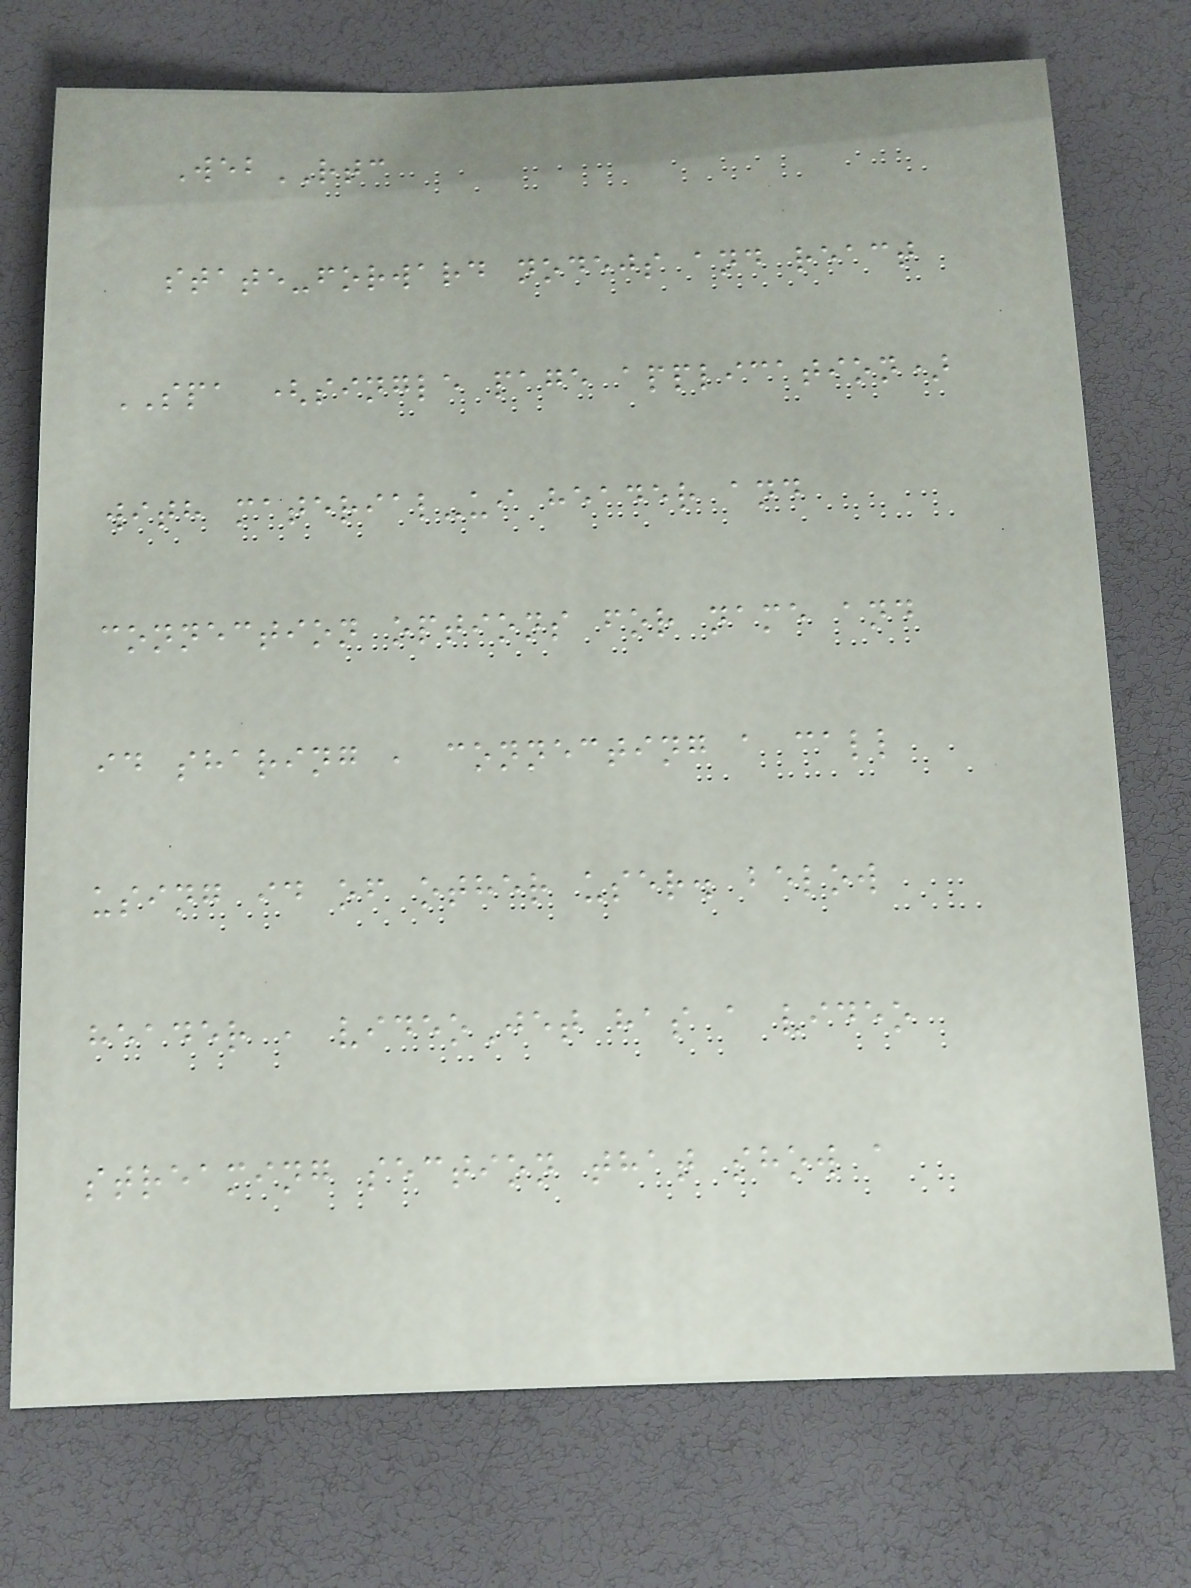WebRTC
state-forward nodejs and react
SPA (single page application)
with material-ui header and
connection options for name and
id sharing , connecting a call
using id of other user. below
header , videoJet has a video
streaming section that show a
